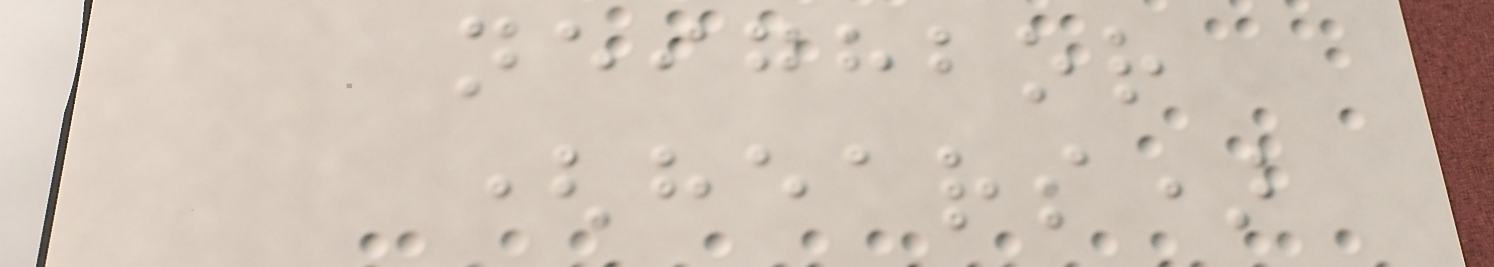neighbor
(hears)
